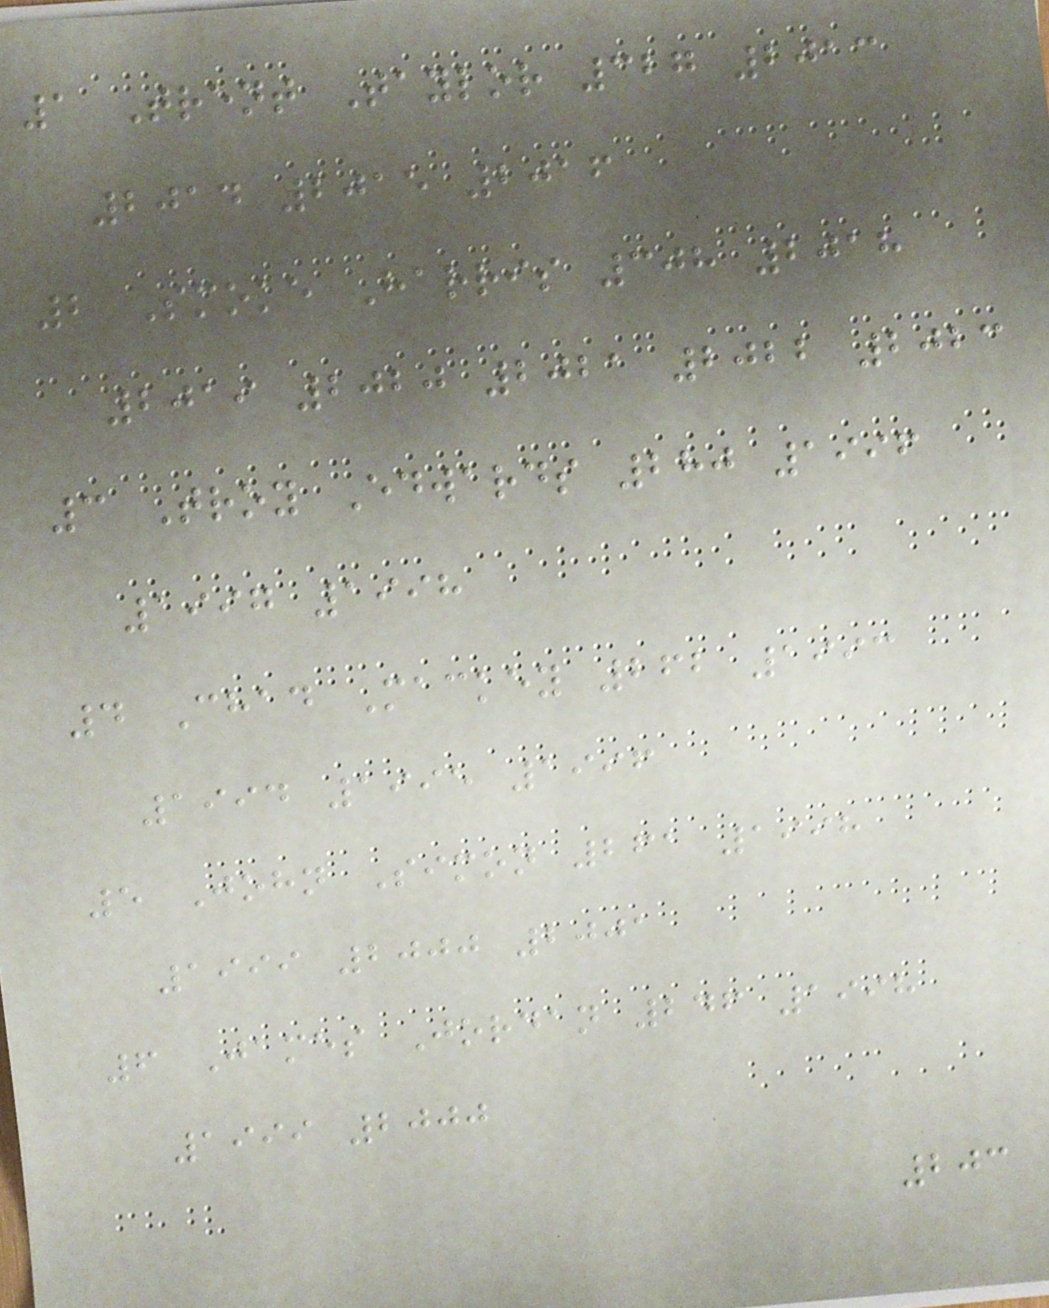1 Trent Taylor 327 2013
2014 2015 2016
2 Smoke Harris 308 2018
2019 2020 2021 2022 2023
3 Troy Edwards 280 1996
1997 1998
4 Chad Mackey 262 1993
1994 1995 1996
5 John Simon 261 1998
1999 2000 2001
6 James Jordan 246 1998
1999 2000
203
